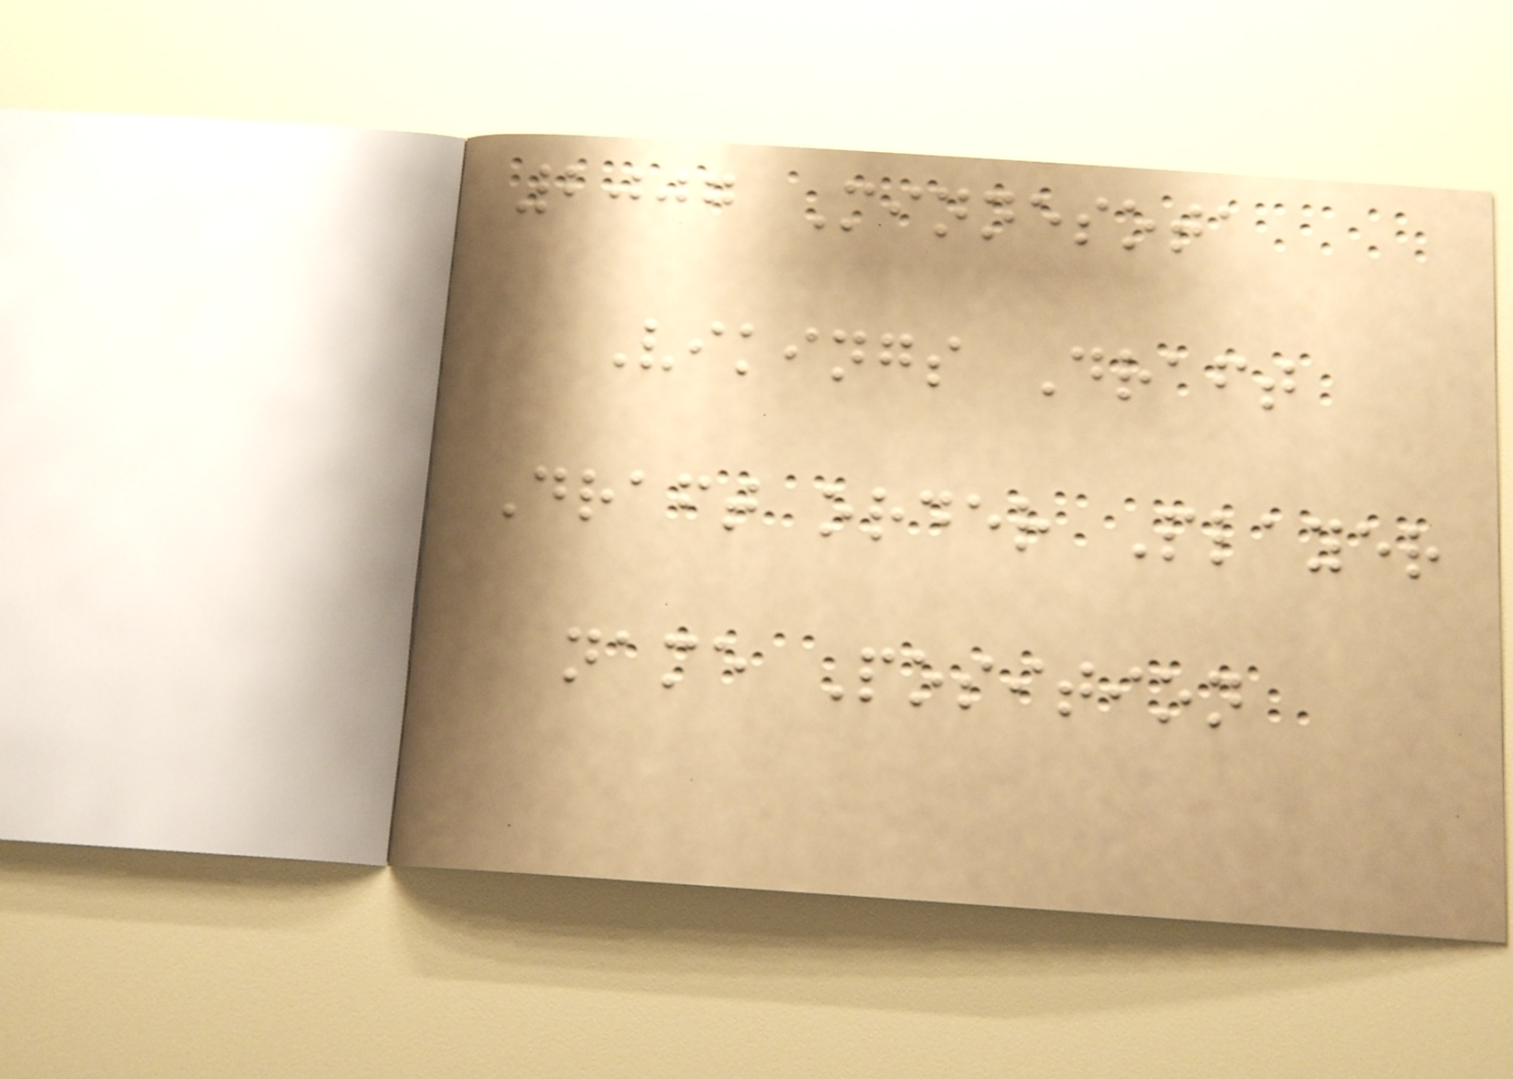2007 Minnesota
Vikings Draft
Draft order Player
name Position
